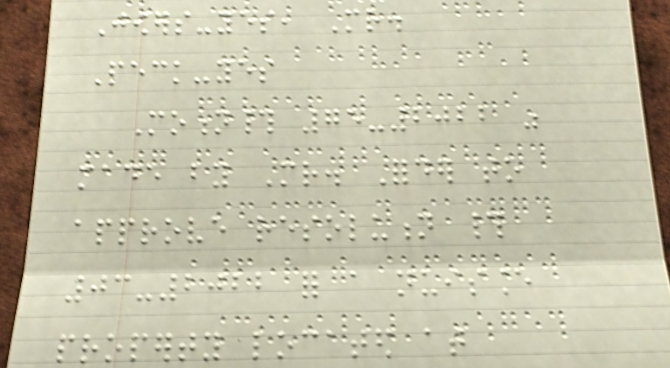Jowers-yes, Mr.
Peck-yes
Motion# 75-2022 was
made by Mr. Forder to
approve resolution #
03-2022 for a nuisance
property located at
